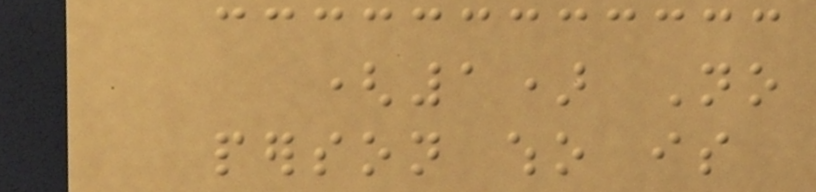(1) No
person who is
